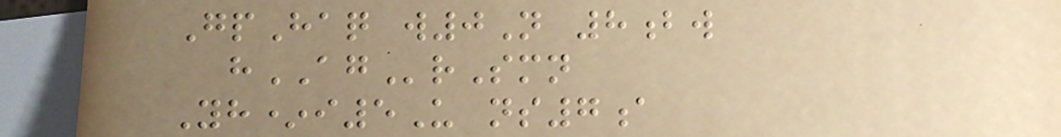GpHaq w0N 8bw
hAGrSmn
Yh*i5U ns7a
